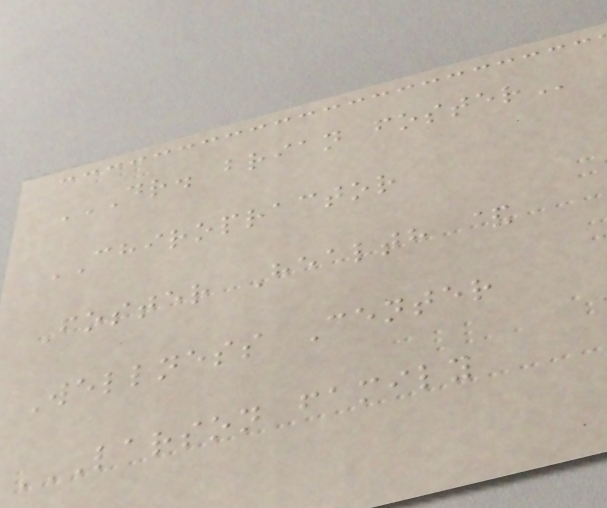DR. BRIAN FOSTER
CHIROPRACTOR
Foster Health &
Wellness Center
LARSON FAMILY
